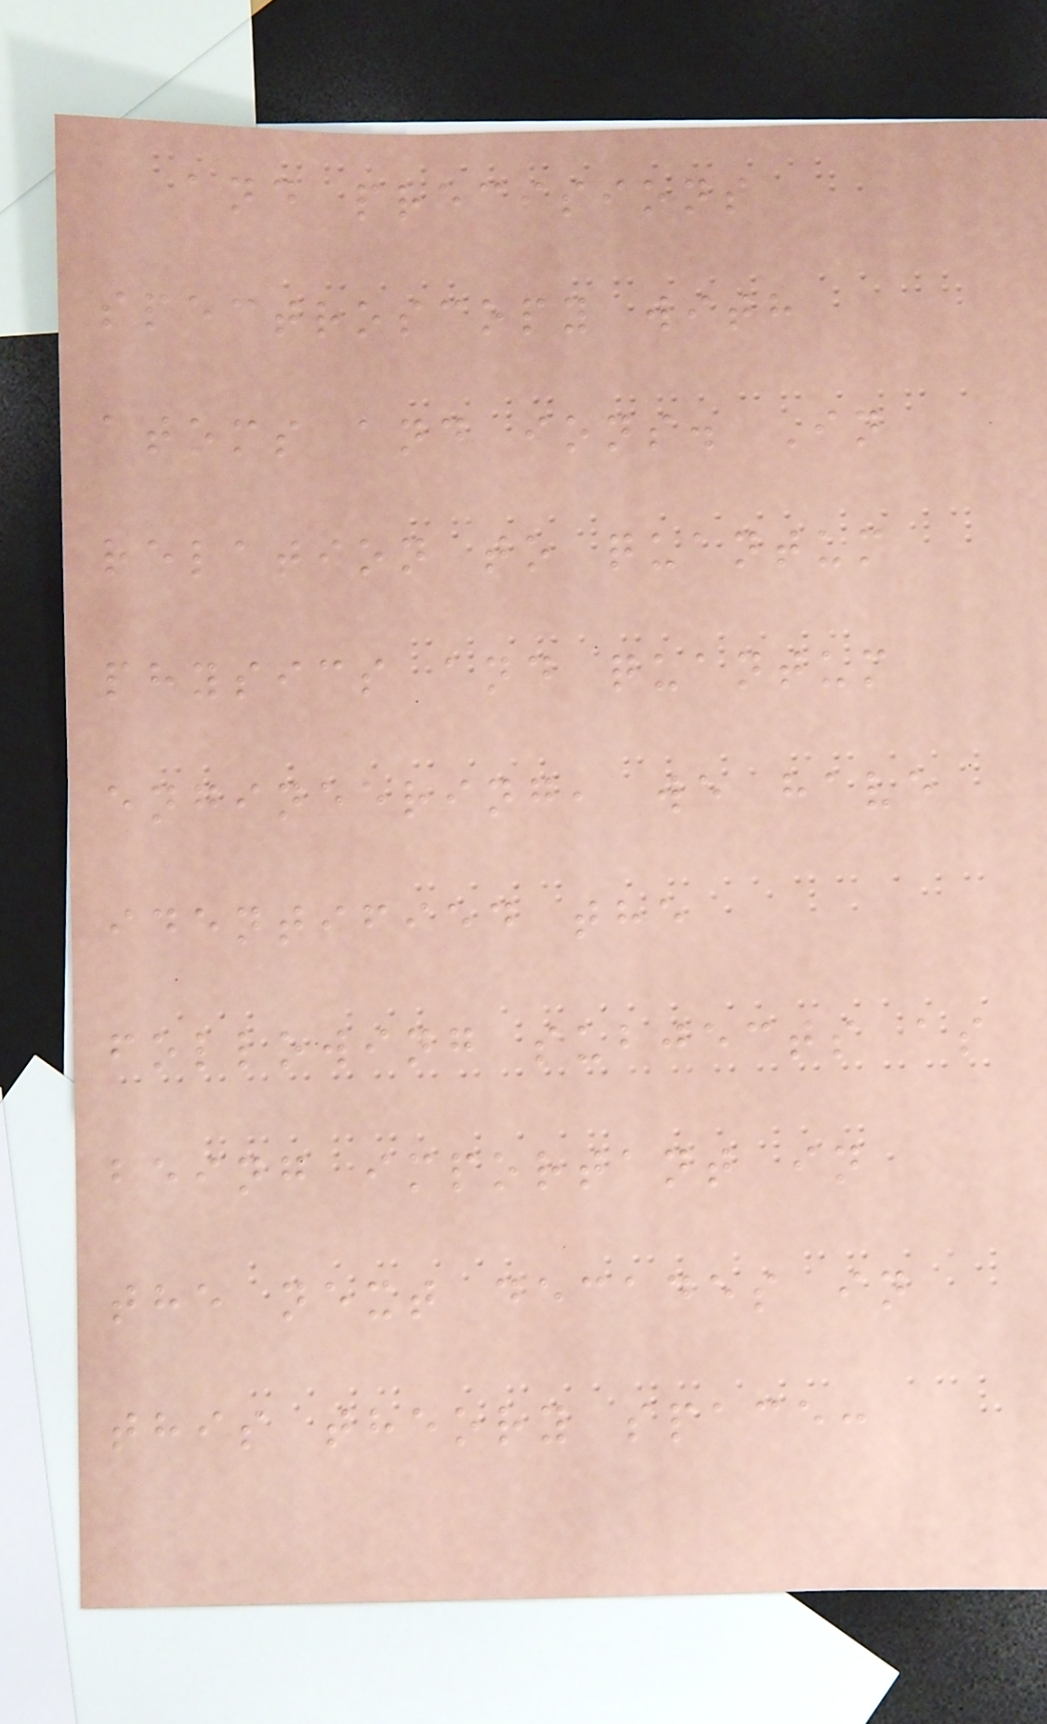and precisions
spectroscopy with
atoms and ions. In
relation to quantum
physics and quantum
engineering, we have
identified the
following subjects as
being important in
the next decades in
this theory space:
